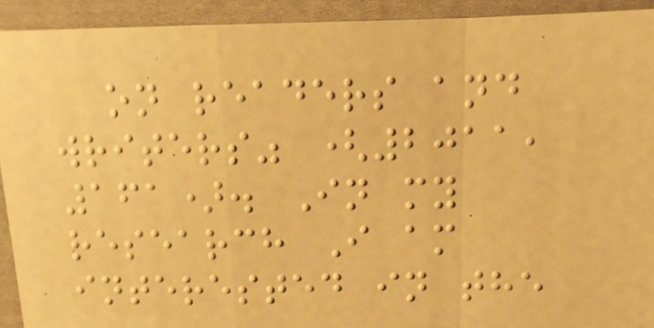on readers and
writers" (2011,
161). In my
research I am
interested in the
